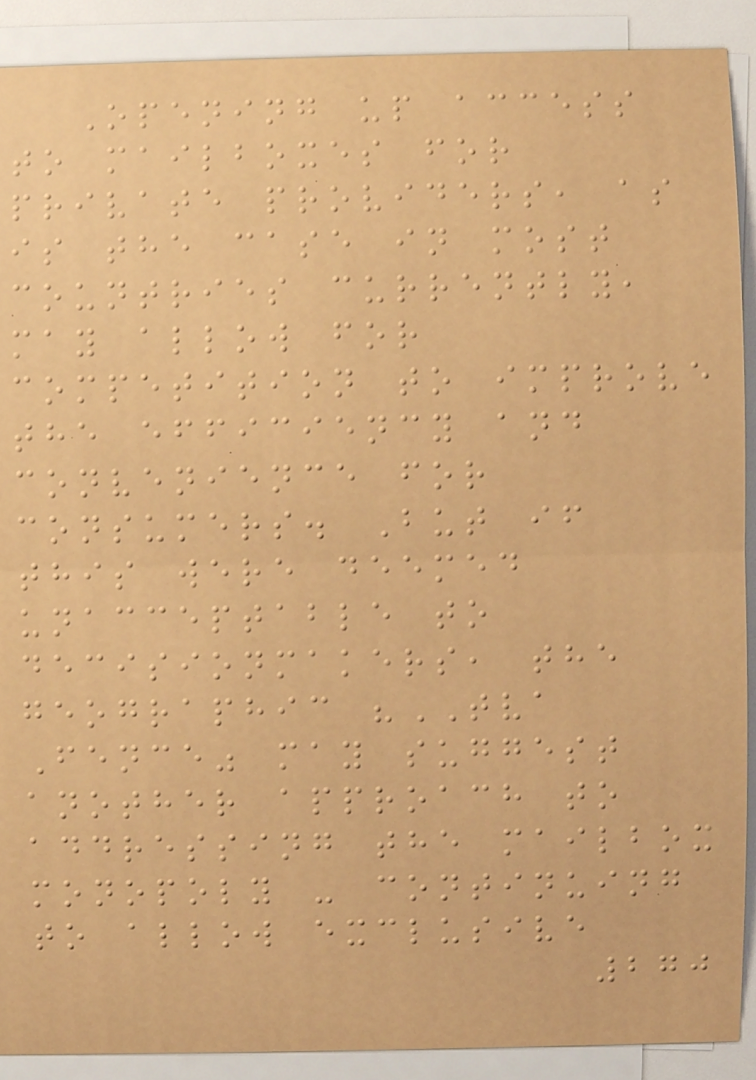Opening up access
to mailboxes for
private providers, as
is the case in most
countries currently,
may allow for
competition to improve
the efficiency and
convenience for
consumers. But if
this were deemed
unacceptable to
decisionmakers, the
geographic "TVA
Fence" may suggest
another approach to
addressing the mailbox
monopoly - continuing
to allow exclusive
270
